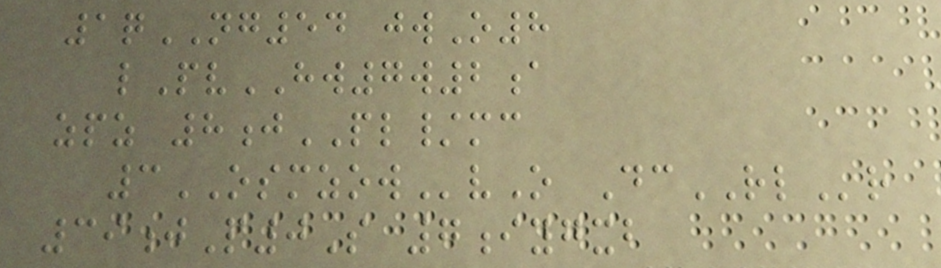1qNG54 jwO8
lPvHW7w2a
zpz 8jPL/mc
3OSMZOWvO DcRLr
39jP0S 7iygxb
